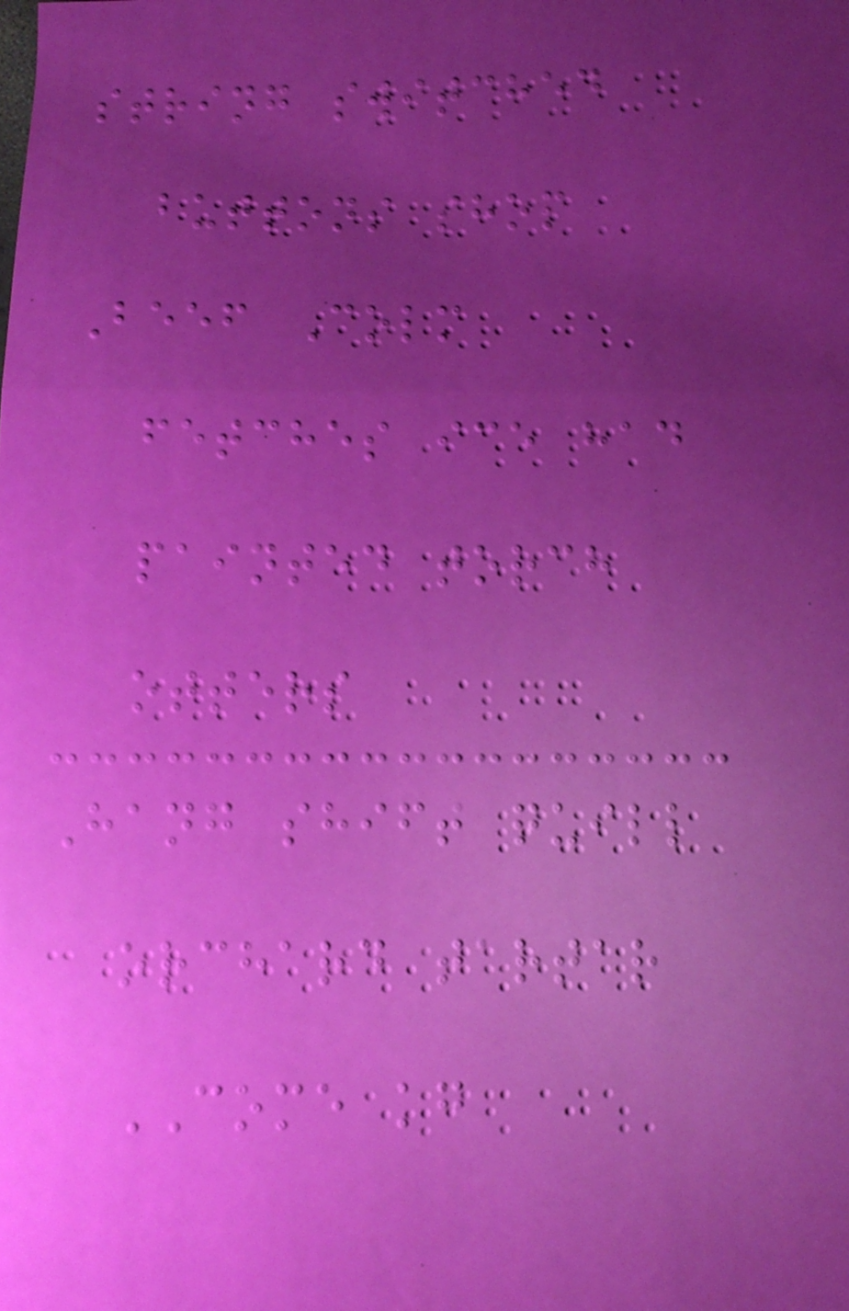string switched
buttons shop
Beef Colm
fetches ice had
painted torch
otters
Hang shift quill
orchard tartar
COME kg
